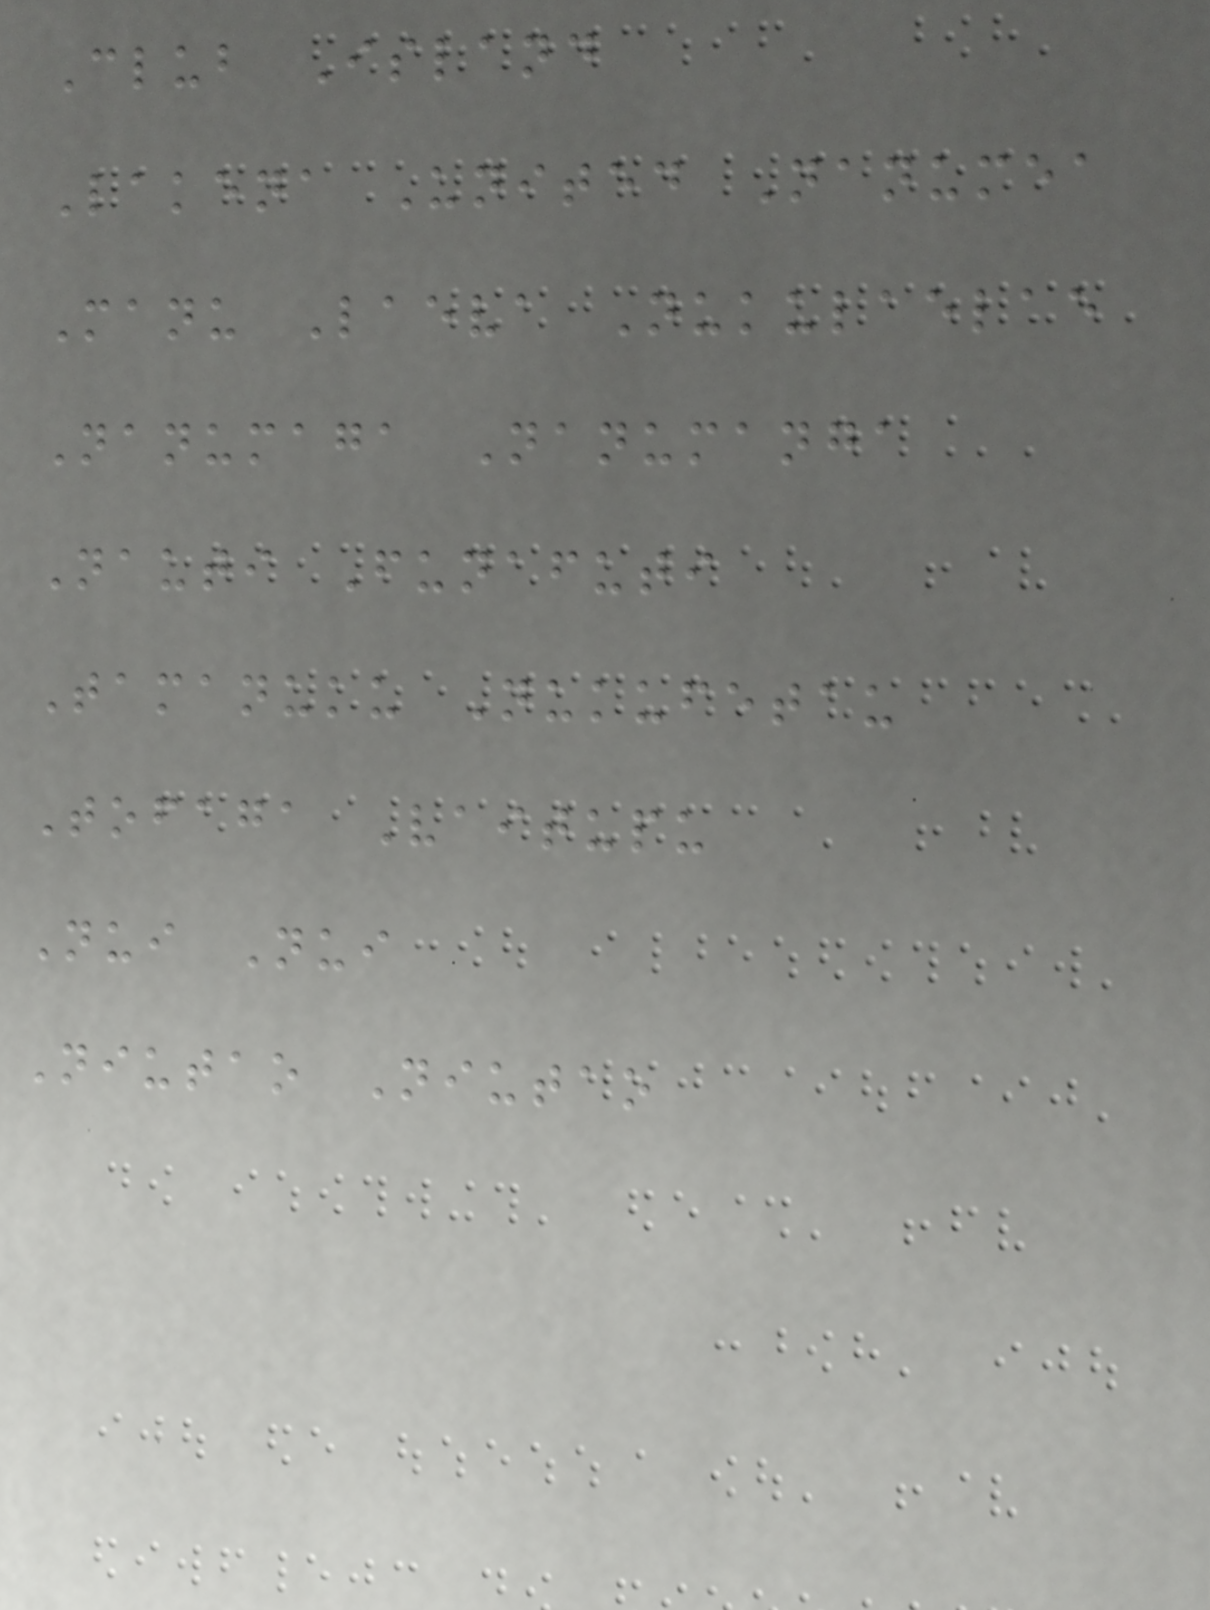Club Island
Lakena United Nanumea
Manu Laeva Nukulaelae
Nanumaga Nanumanga
Nauti Funafuti
Tamanuku Nukufetau
Tofaga Vaitupu
Nui Nui
Niutao Niutao
